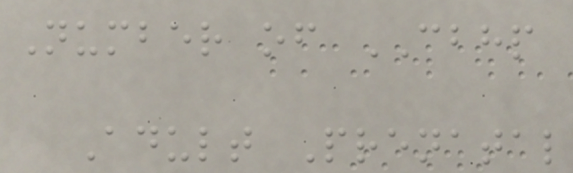Number of CBHP
Adult Prenatal
